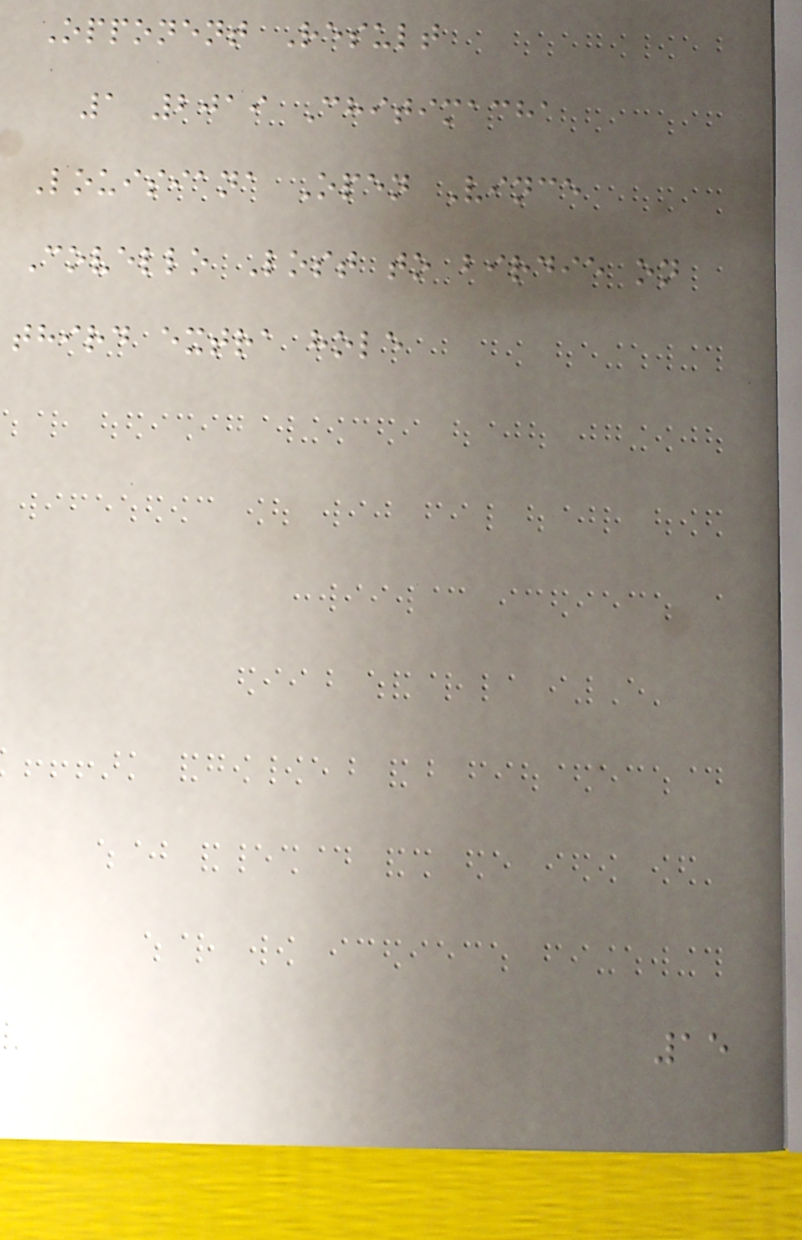Opponent Result
1 2019 Chitimacha
Louisiana Open Vince
Covello Lost to birdie on
third extra hole
15
